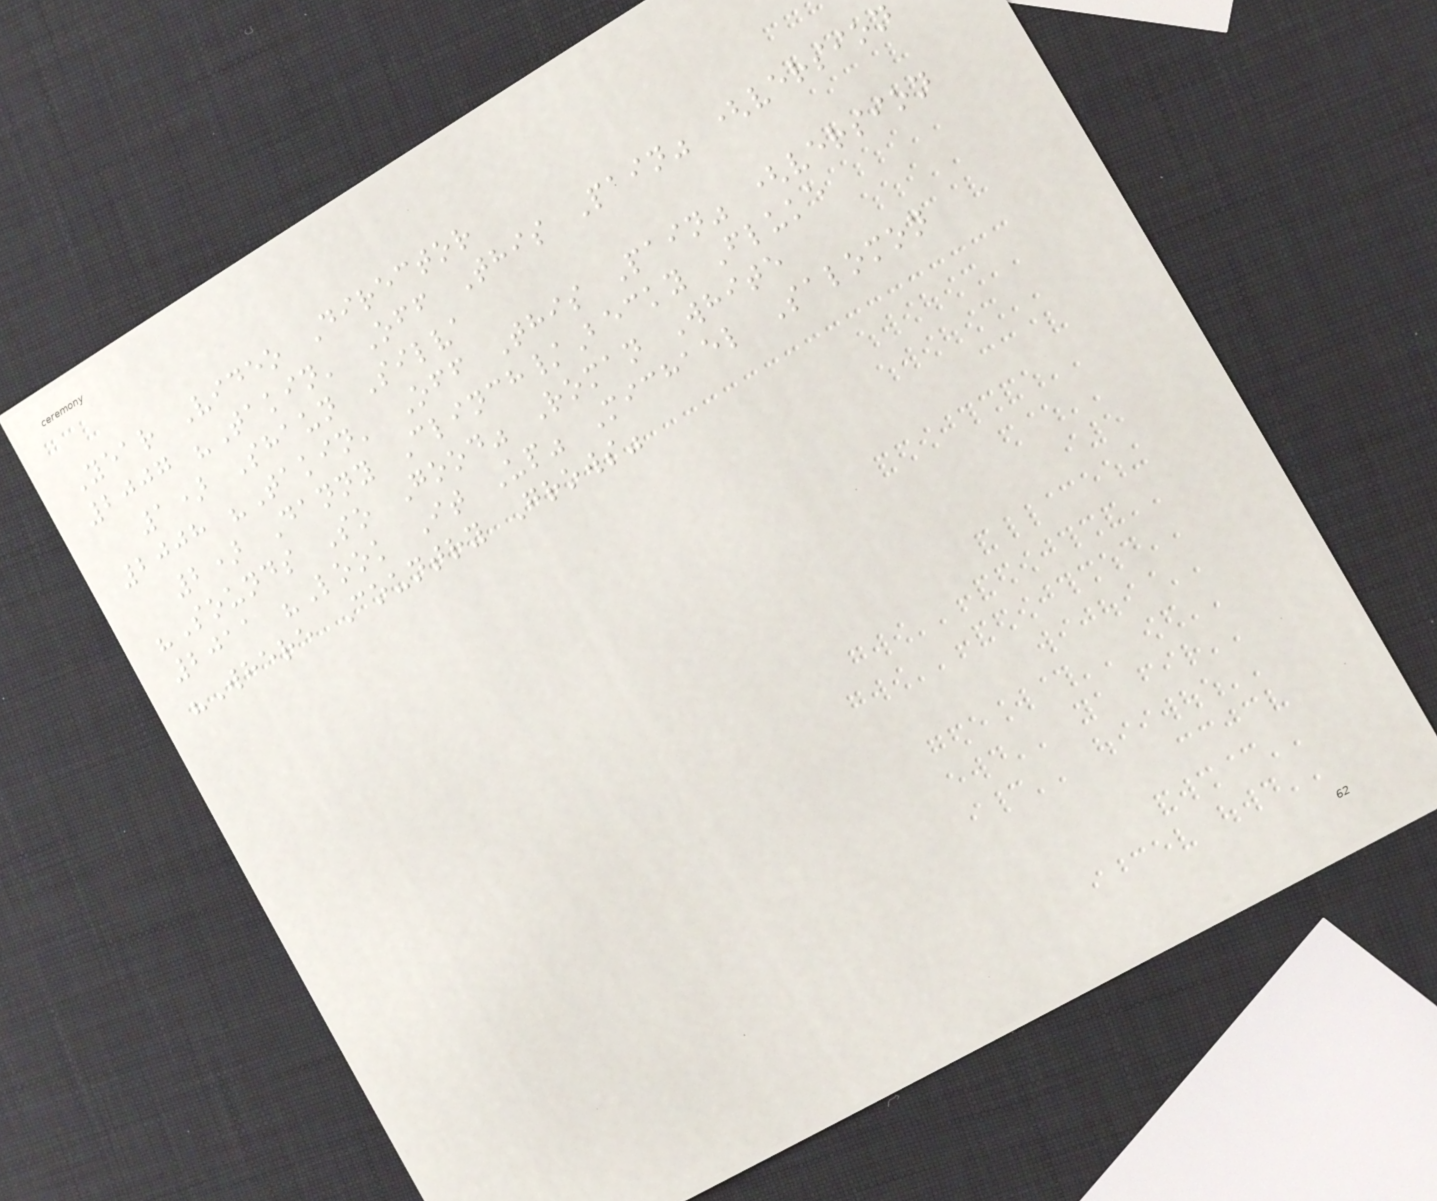Year Video Director
2007 "Takin' Off This Pain" (version
1) Shaun Silva
2008 "Takin' Off This Pain" (version
2) Danny Clinch/Becky Fluke
"Sounds So Good" Roman White
2011 "Look It Up" Michael Salomon
"Where Country Grows"
